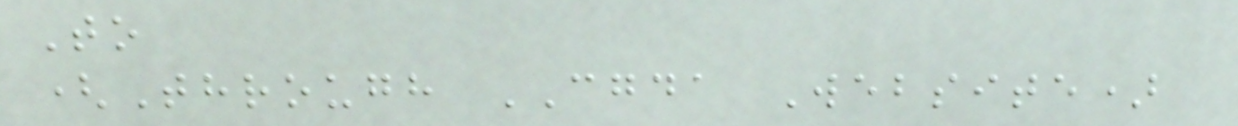To
(Through CGDA Website)
